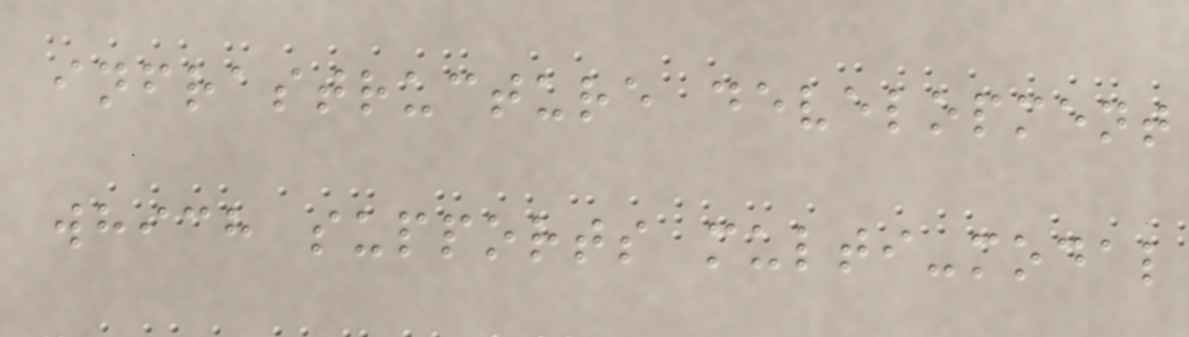infrastructure development
which supports multi-modal
